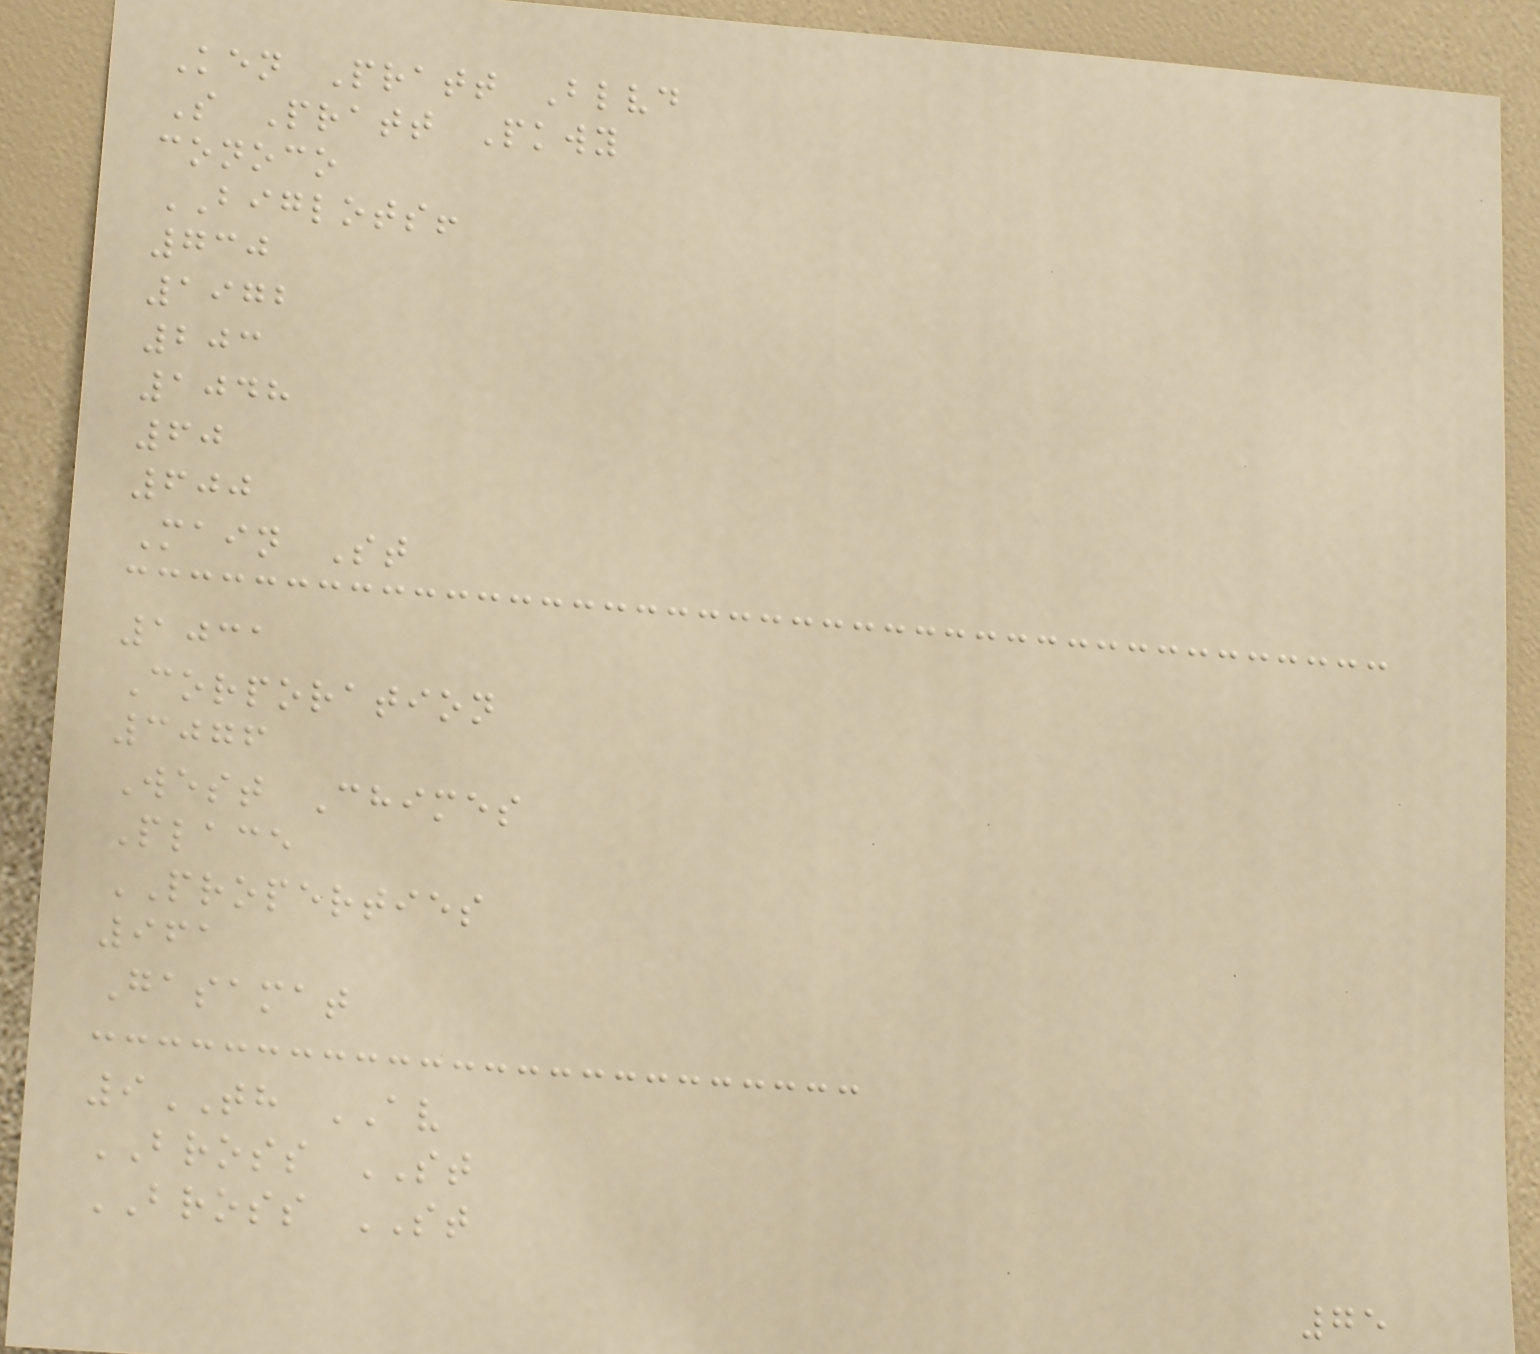Ken Pratt Blvd
S Pratt Pkwy
conoco
BIGLOTS!
730
1972
203
1048
60
600
Main St
1031
Corporation
3076
West Chimes
Place
PROPERTIES
961
Gasamat
9TH AV
BROSS ST
BROSS ST
75
